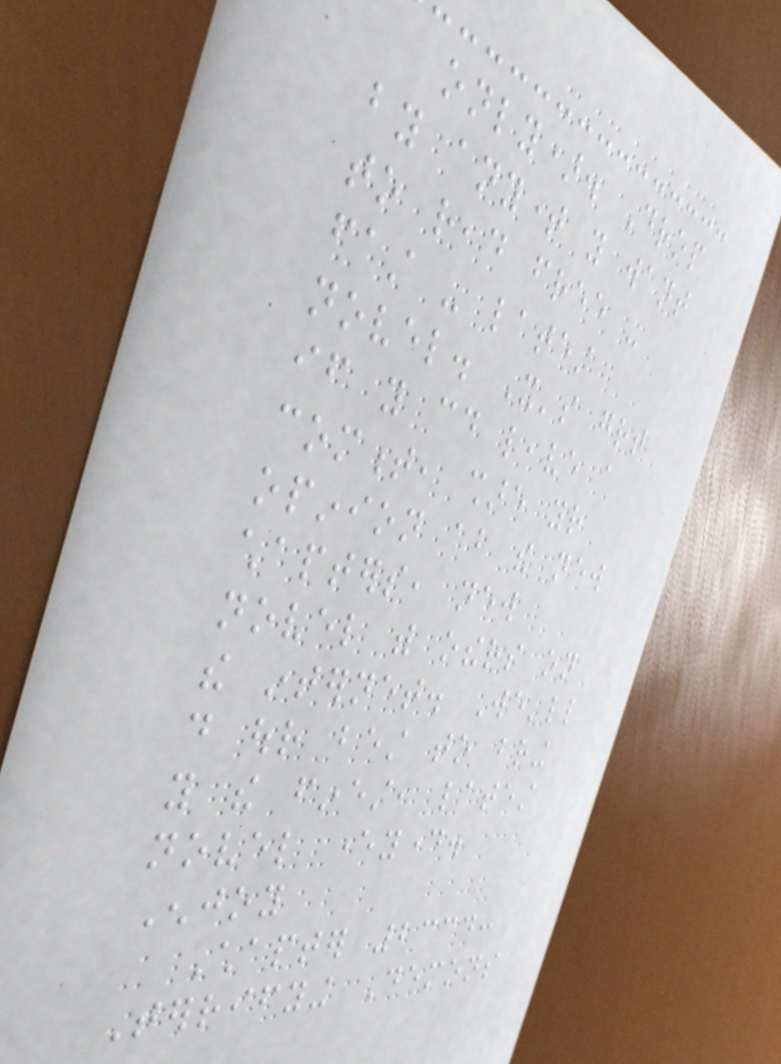only). Drop
by anytime you want
to read free -
fast - latest
novel. It's great
if you could leave a
comment, share your
opinion about the new
chapters, new
novel with others on
the internet. We'll
do our best to bring
you the finest, latest
novel everyday.
Enjoy
Chapter 2334:
Terrifying Demons
